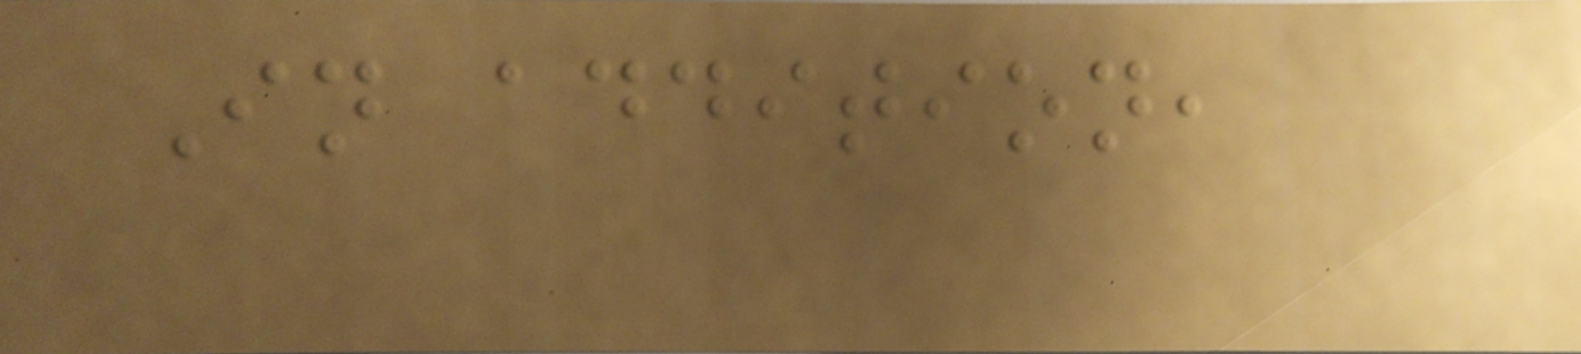In addition,
